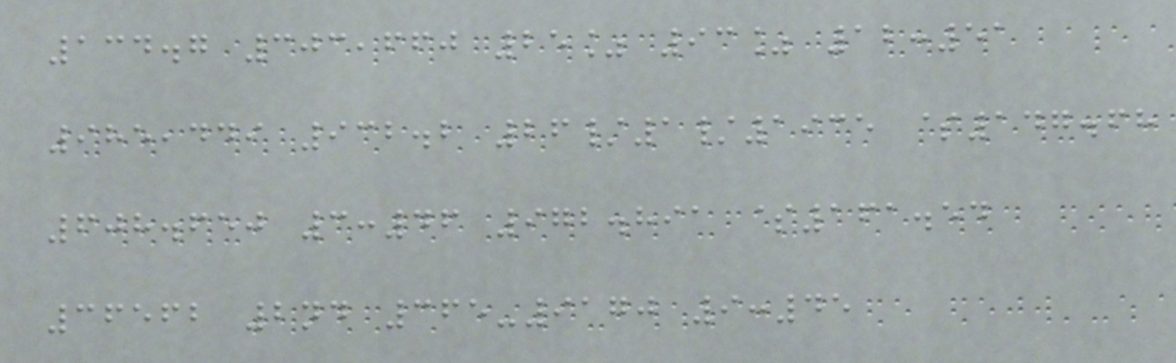134.7 303,660 25% 93% 12:51
985,449 932.2 26/1/1935 $147.68
608.650 3:46 972.891 $161.54
36562 2nd 365-9170 9:45
